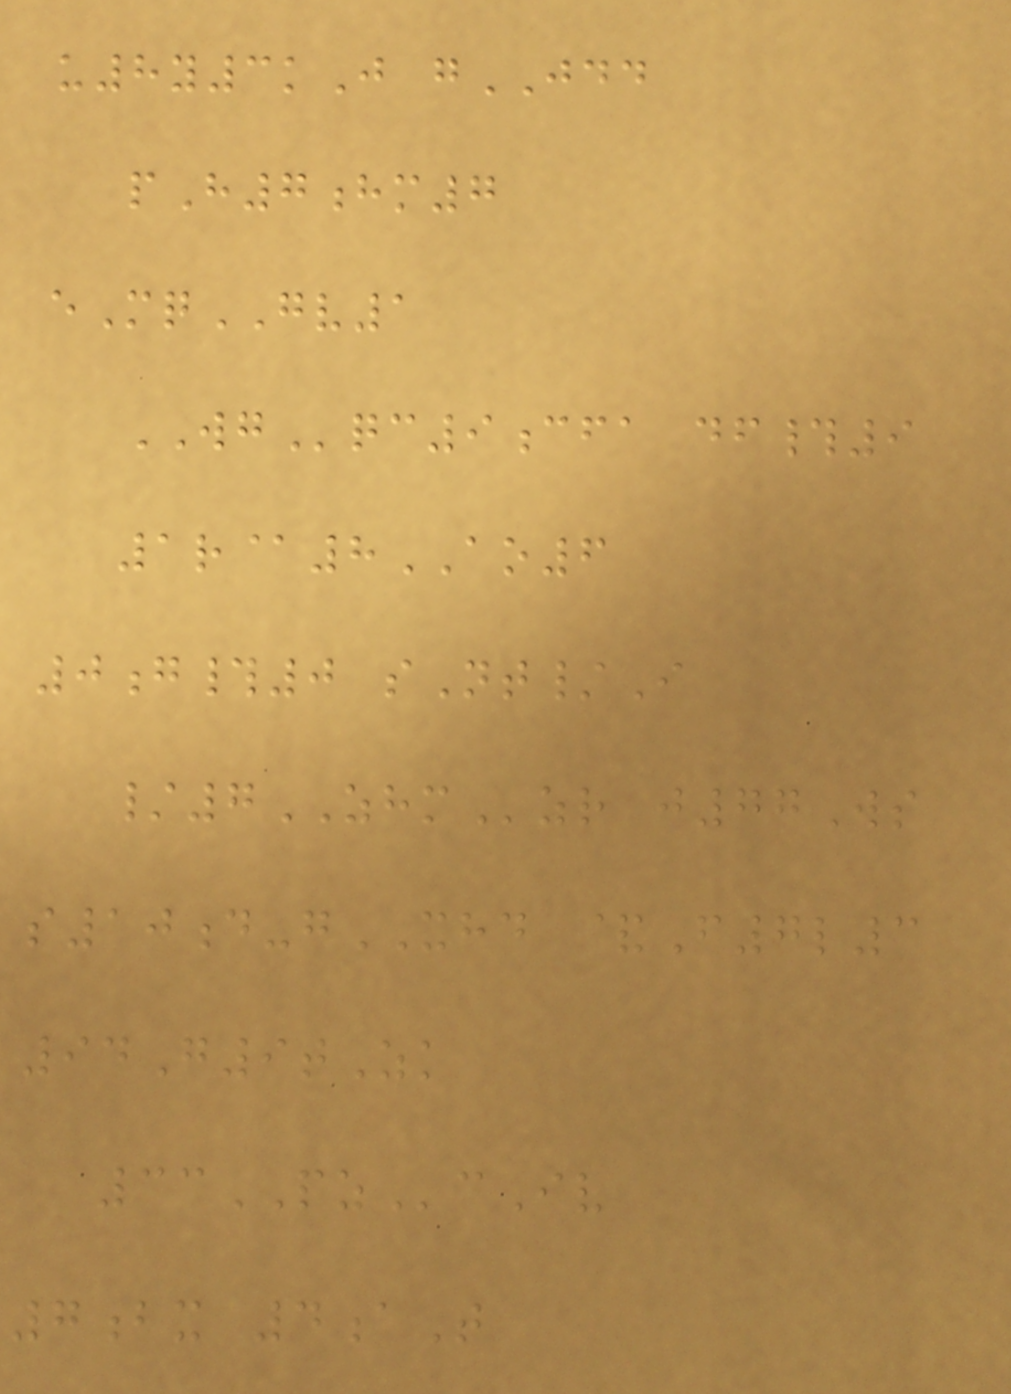u8y3kJ gJDD
pH7hm7
eMqGV1
WGqc9cfa df#9
1r@8AO6
0g#0 sNt/I
/7ZHMzr j77Ws
s10d-gXHD &F7l3
94G9tZk
33PZcIv
7bx 4aT
